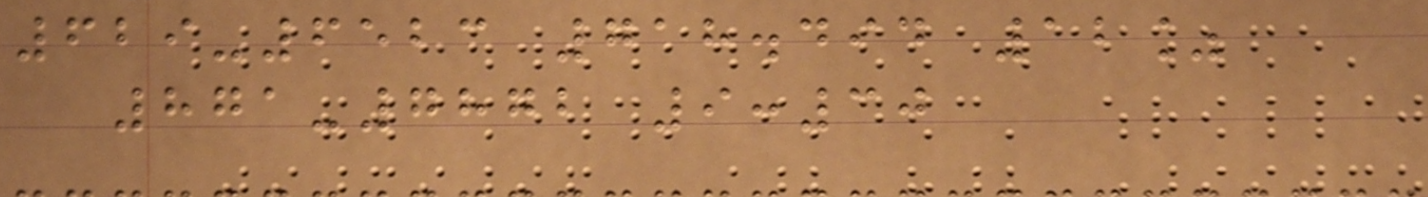629-6523 718.494 12%
871-7872 9:30
